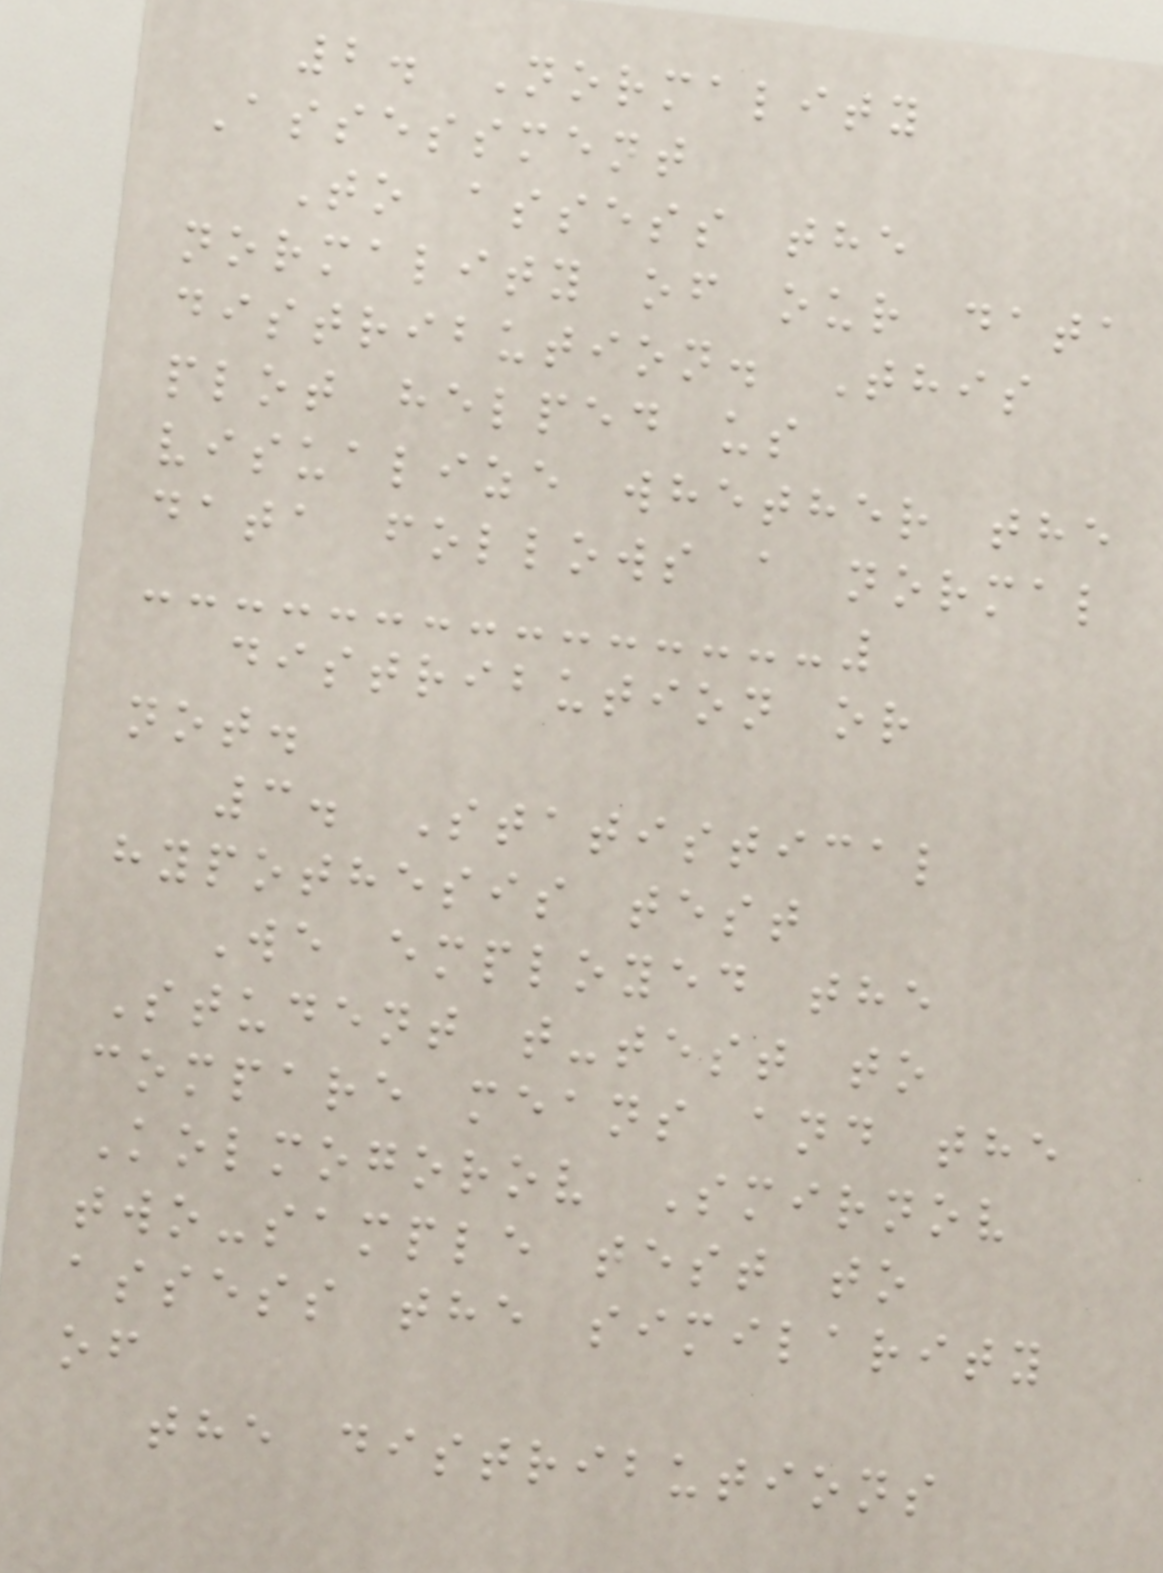2. Normality
Assessment
To assess the
normality of our data
distribution. This
plot helped us
visualize whether the
data follows a normal
distribution or
not.
3. Statistical
hypothesis test
We employed the
Student t-test to
compare means and the
Kolmogorov Smirnov
two-sample test to
assess the similarity
of
the distributions
